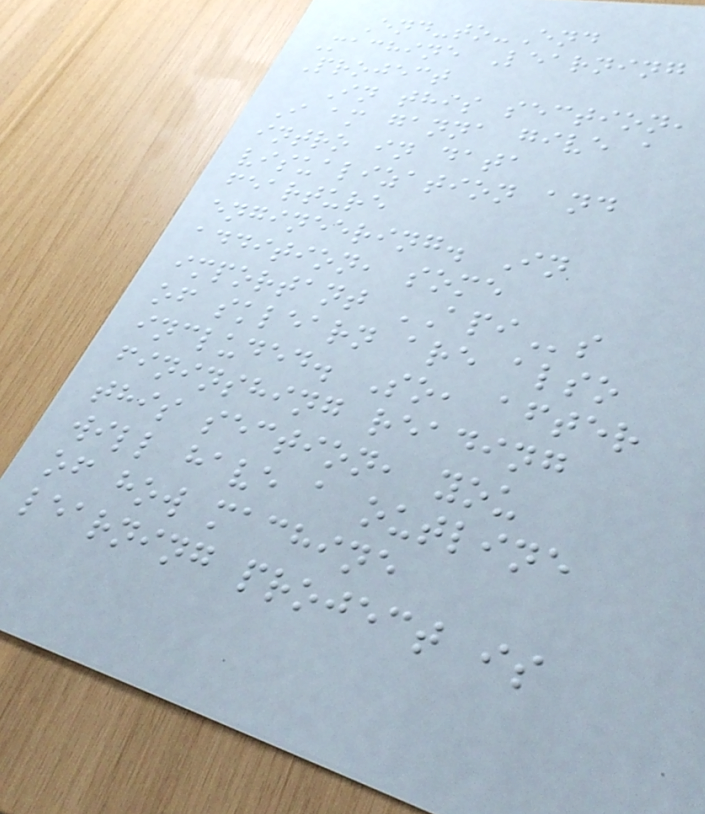End-to-End
Machine Learning
Project
In this section,
I am ganna give a
intro in data
visualization and
fearture
engineering. In
addition, some
important APIs
of sklearn are also
included. So, after
fininshing reading
this section, you
will have a outline
of how machine
learning project is
